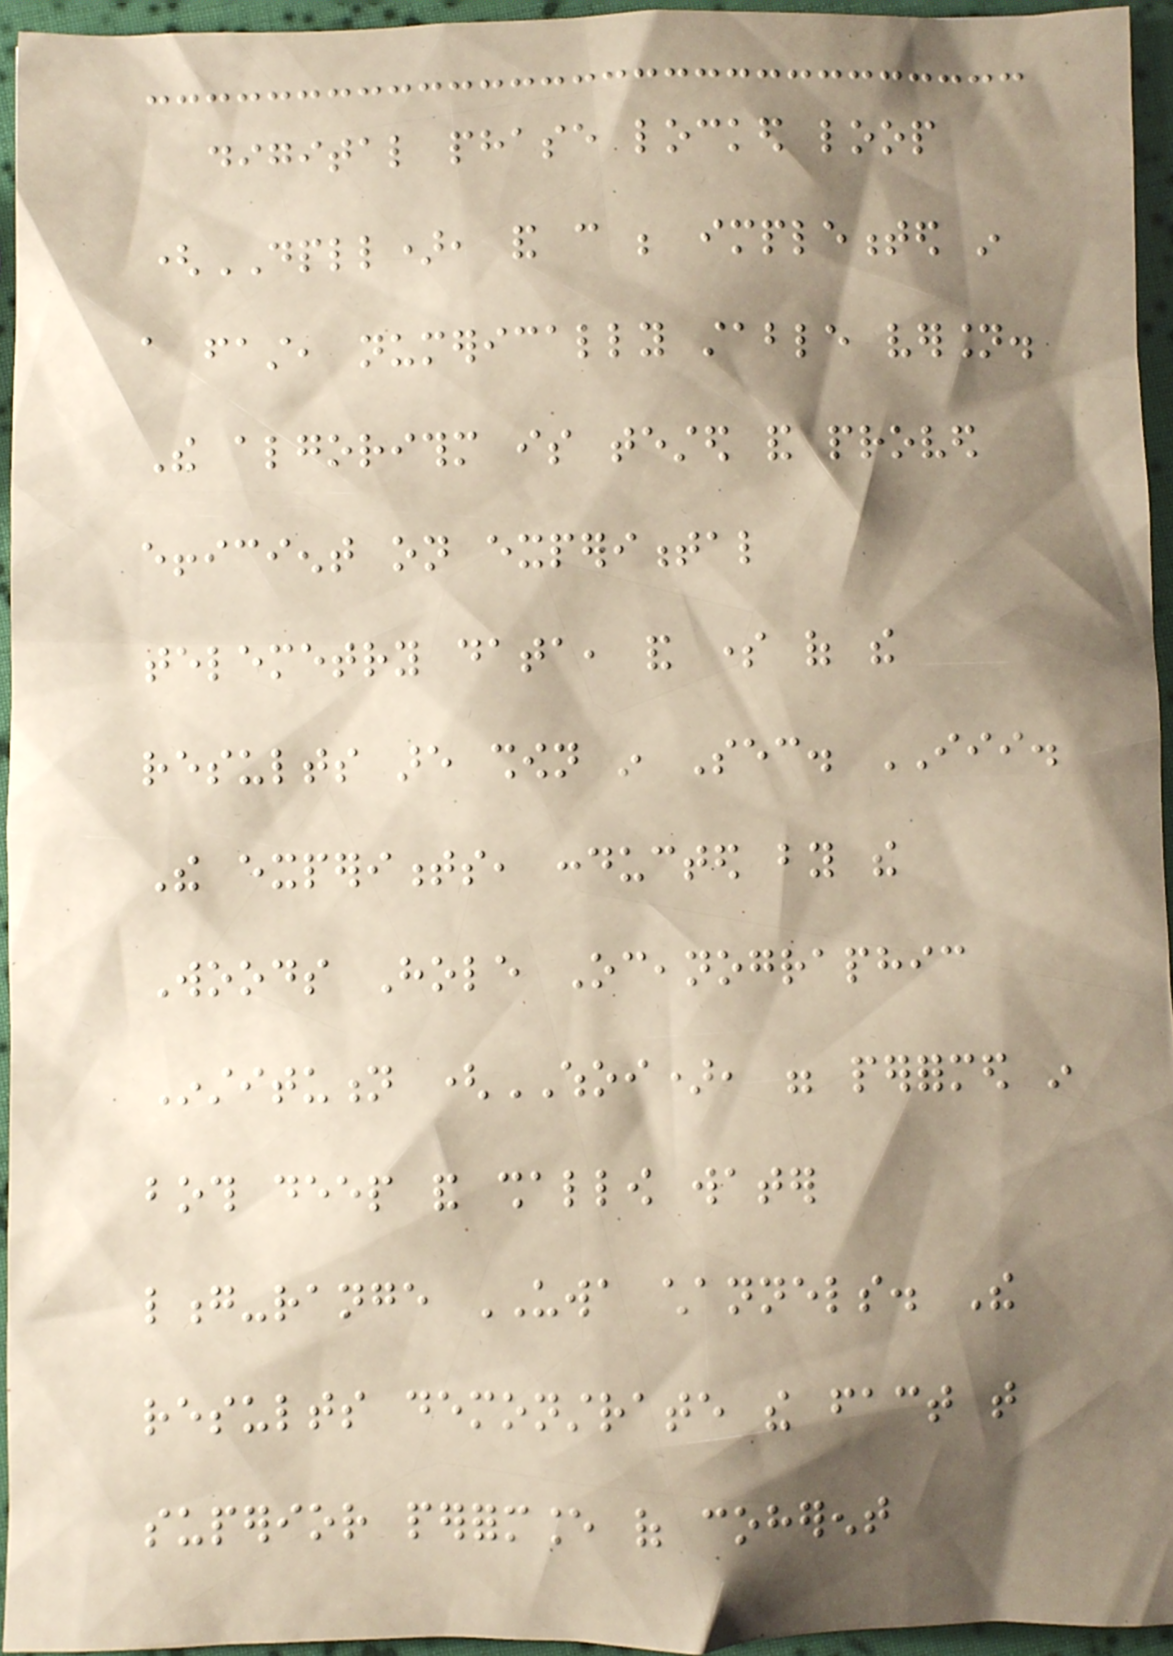digital phase locked loop
(DPLL), and can be implemented in
a fast, numerically stable version.
The algorithm is tested and proved
efficient on experimental
telemetry data, and some of the
results are shown in Sec. III.
The experiments, conducted by the
Woods Hole Oceanographic
Institution (WHOI), were performed in
both deep and shallow water
long-range UWA channels. The
results demonstrate the fact that
superior performance of coherent
